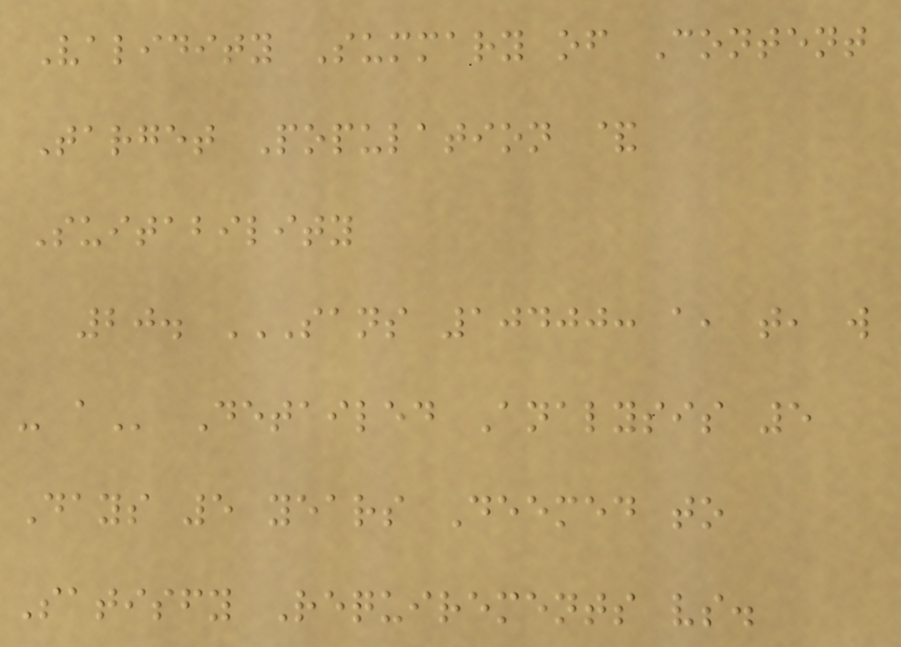Validity Summary of Content
Target Population &
Suitability
20. SANS 10400: A, T, W
- A Detailed Analysis 5
Days 5 years Deemed to
Satisfy Requirements vs.
